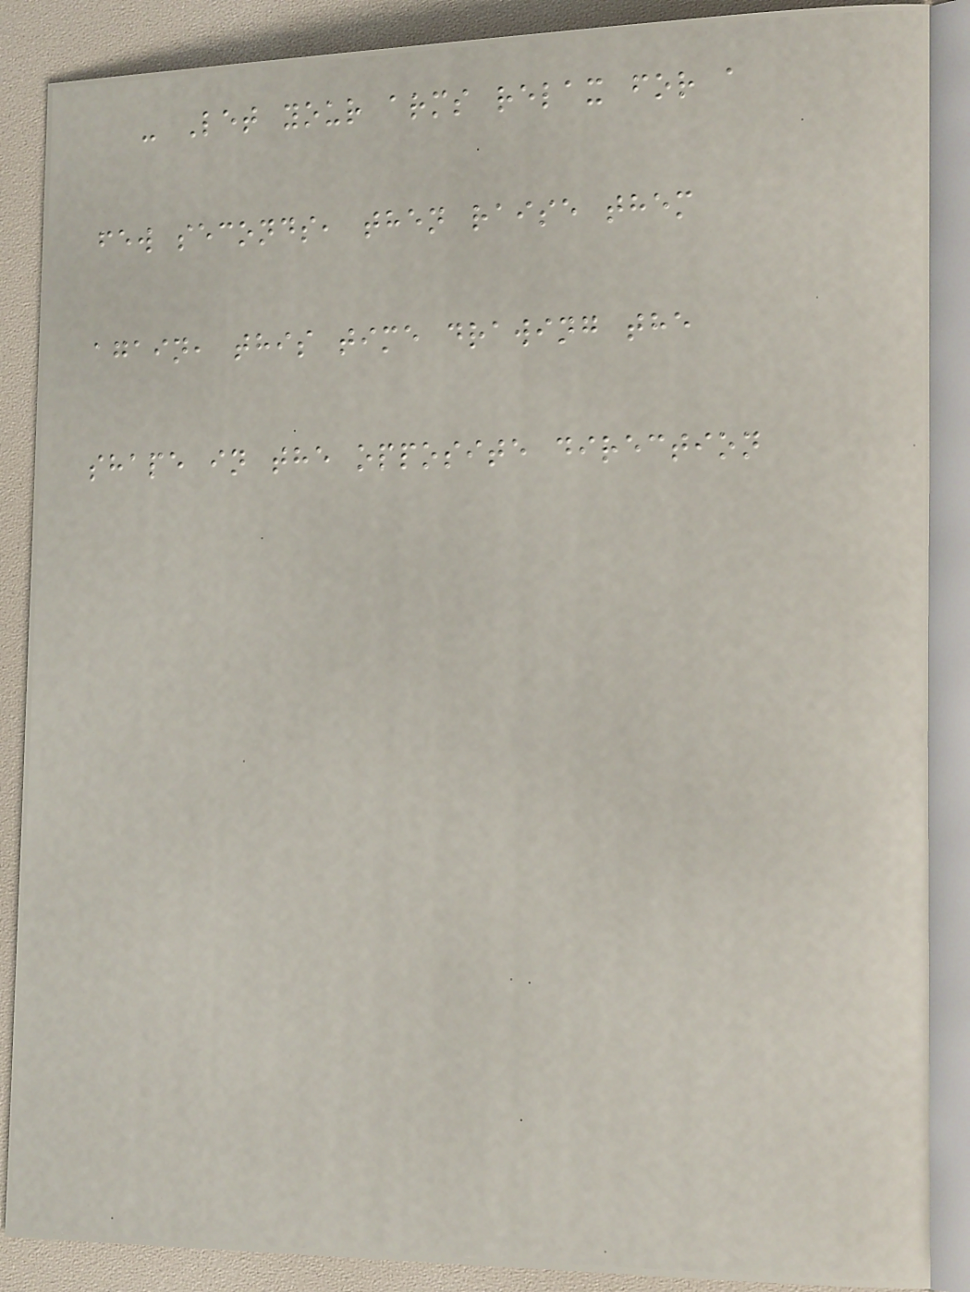- Let your arms relax for a
few seconds, then raise them
again, this time drawing the
shape in the opposite direction
